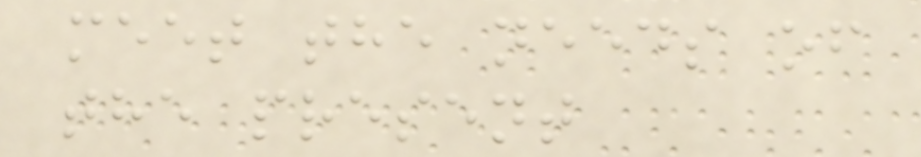meet the needs of
the present
